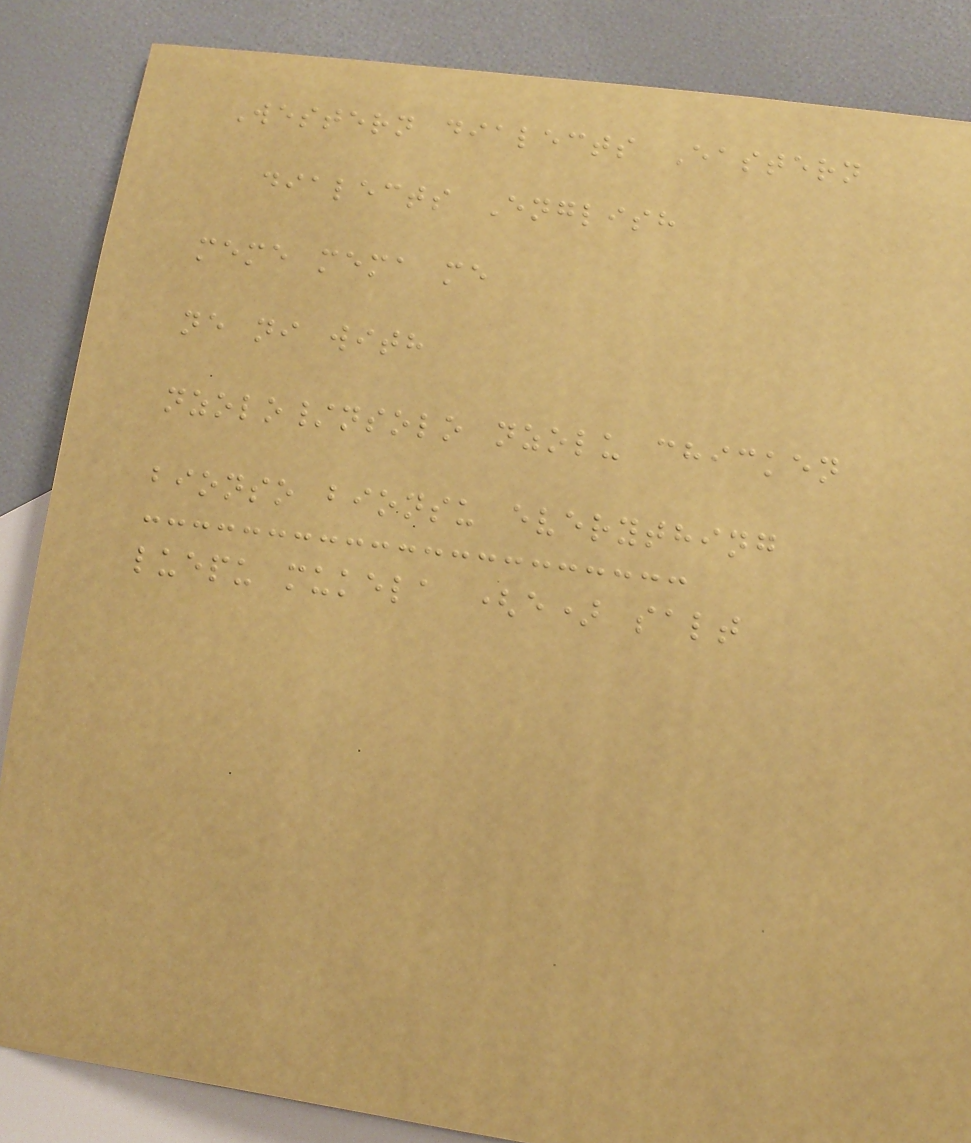Western dialects Eastern
dialects English
meme mema me
ne ni with
nzolo/nsolo nzolu chicken
bionso bionsu everything
luepu mukela (e) salt
